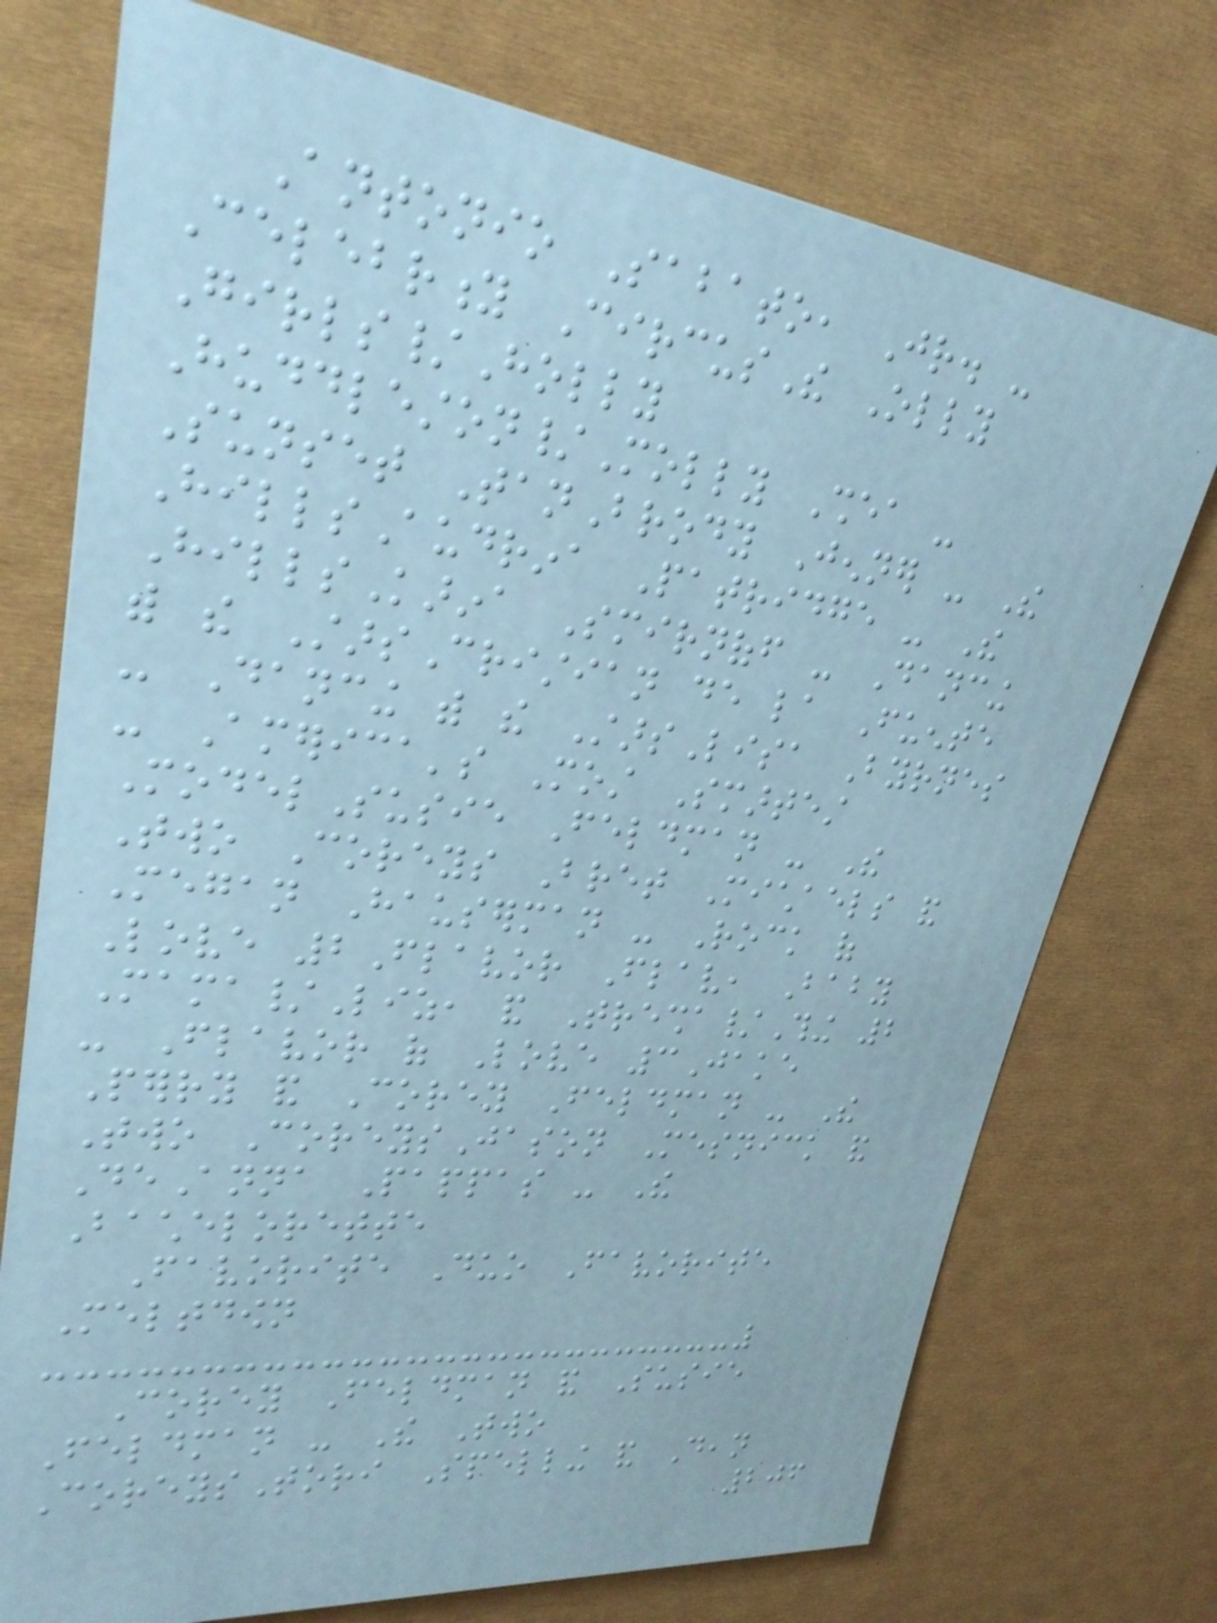Antonio Sabato, Jr. -
Celebrity CircusThe Olly
Girls/Holly
Huddleston/Molly Shea -
Sunset TanBrody Jenner - The
HillsAudrina Patridge - The
HillsKarina Smirnoff - Dancing
with the StarsCristian de la Fuente
- Dancing with the StarsLisa Byrnes
- America's Most Smartest
ModelSusie Feldman - The
Two Coreys Bret Michaels and
Megan Hauserman - Rock of
Love 2Flavor Flav, Baby
Mama/Liz, and Tresha/Thing 2
- Flavor of Love 3Jake
Perry and Corey Feldman - The
Two CoreysJason Mesnick and
DeAnna Pappas - The
Bachelorette
Favorite Duo Favorite
Meltdown
Corey Feldman and Susie
Feldman - The Two
CoreysTori Spelling and Dean
206
